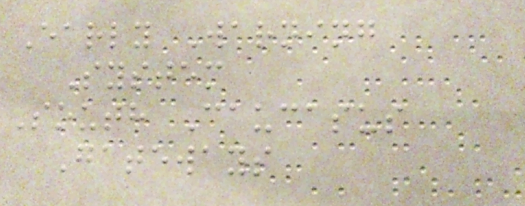Early Warning
System
South Caucasus
Gateways
